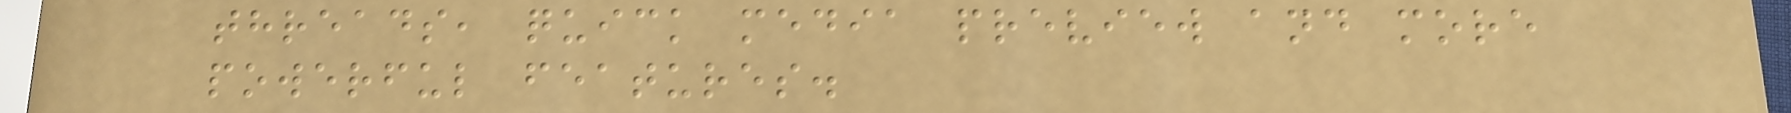threads, quick media preview and more
powerful features.
